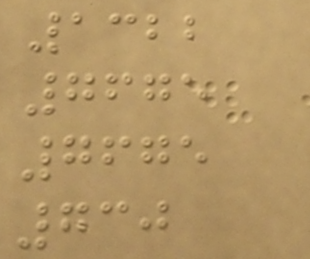1322
7675
7675
730
